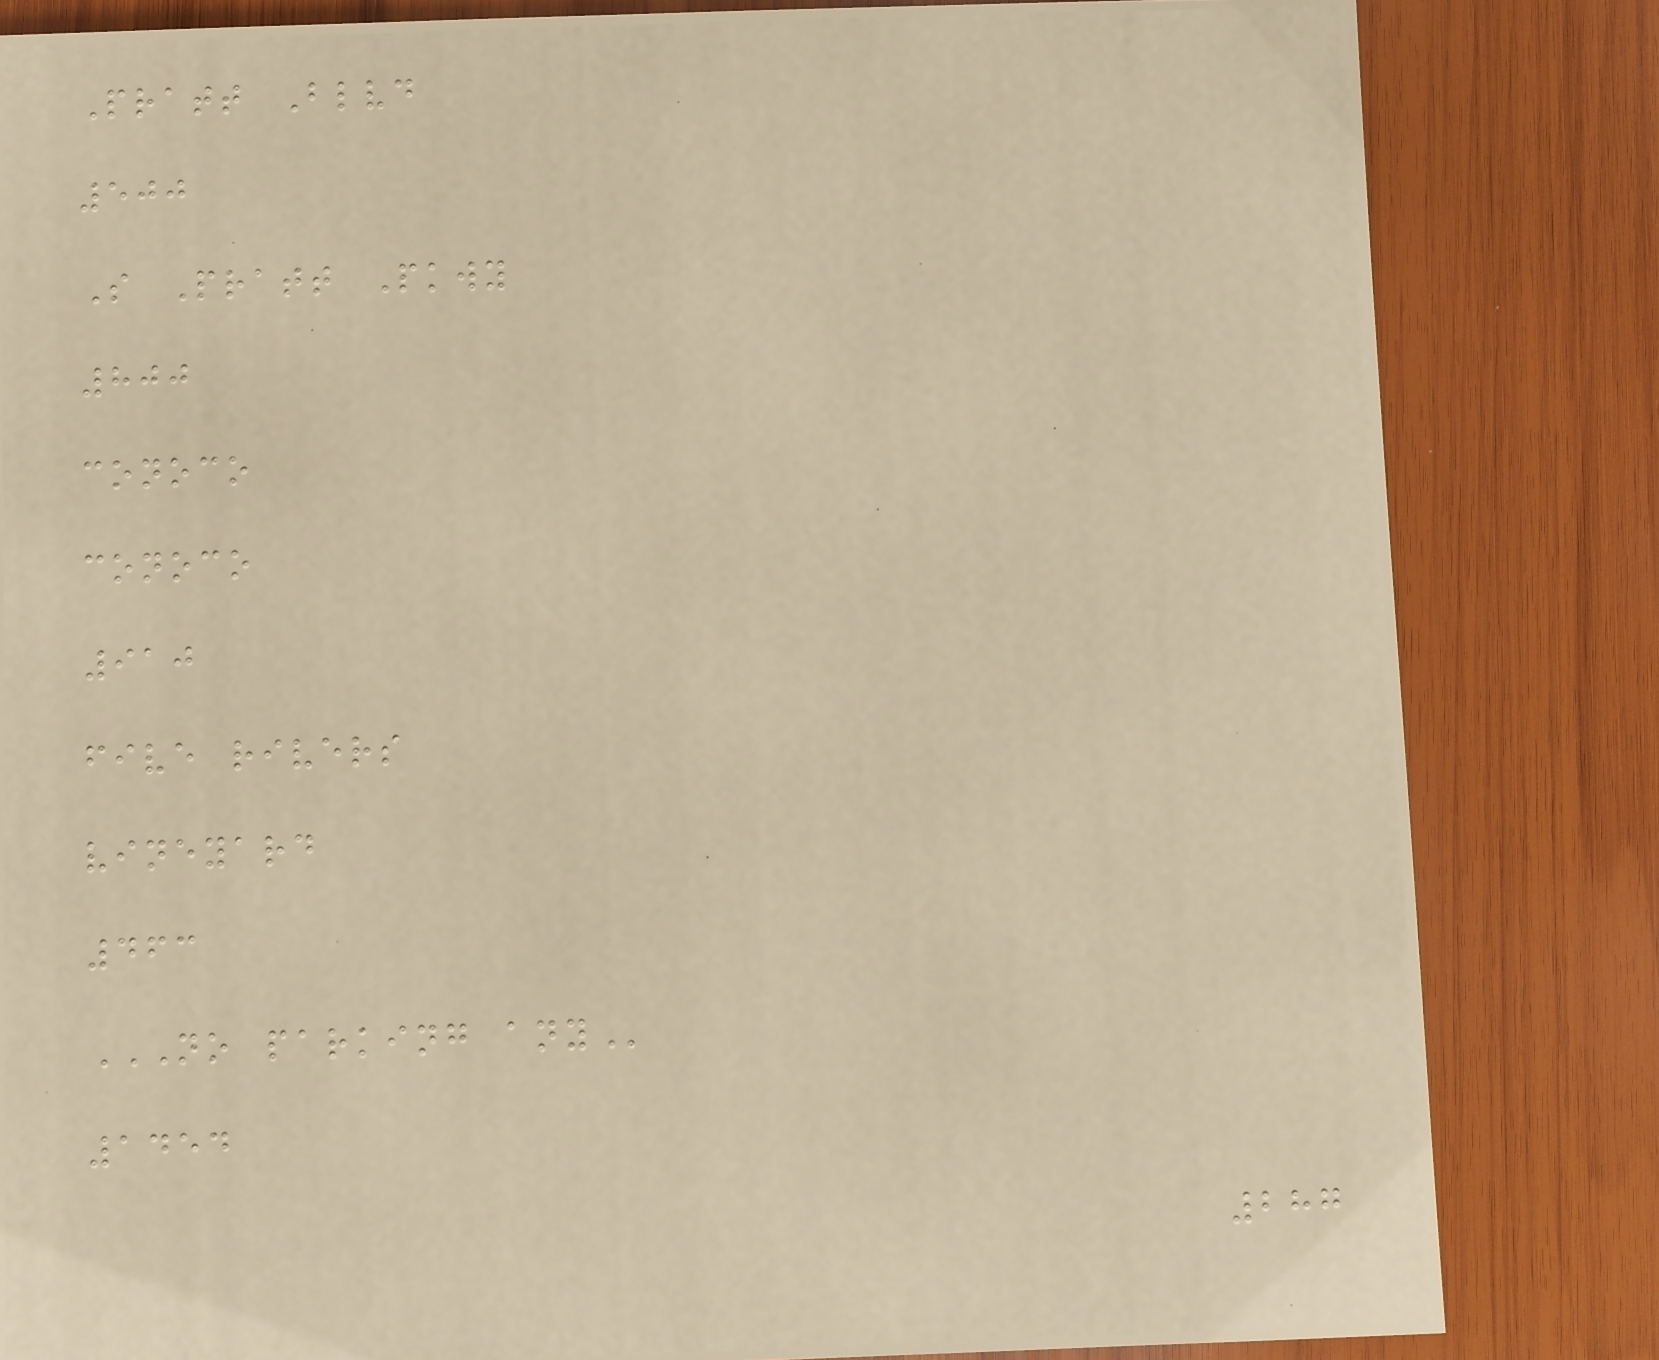Pratt Blvd
500
S Pratt Pkwy
800
conoco
conoco
910
five rivers
vineyard
463
NO PARKING ANY
1454
287
